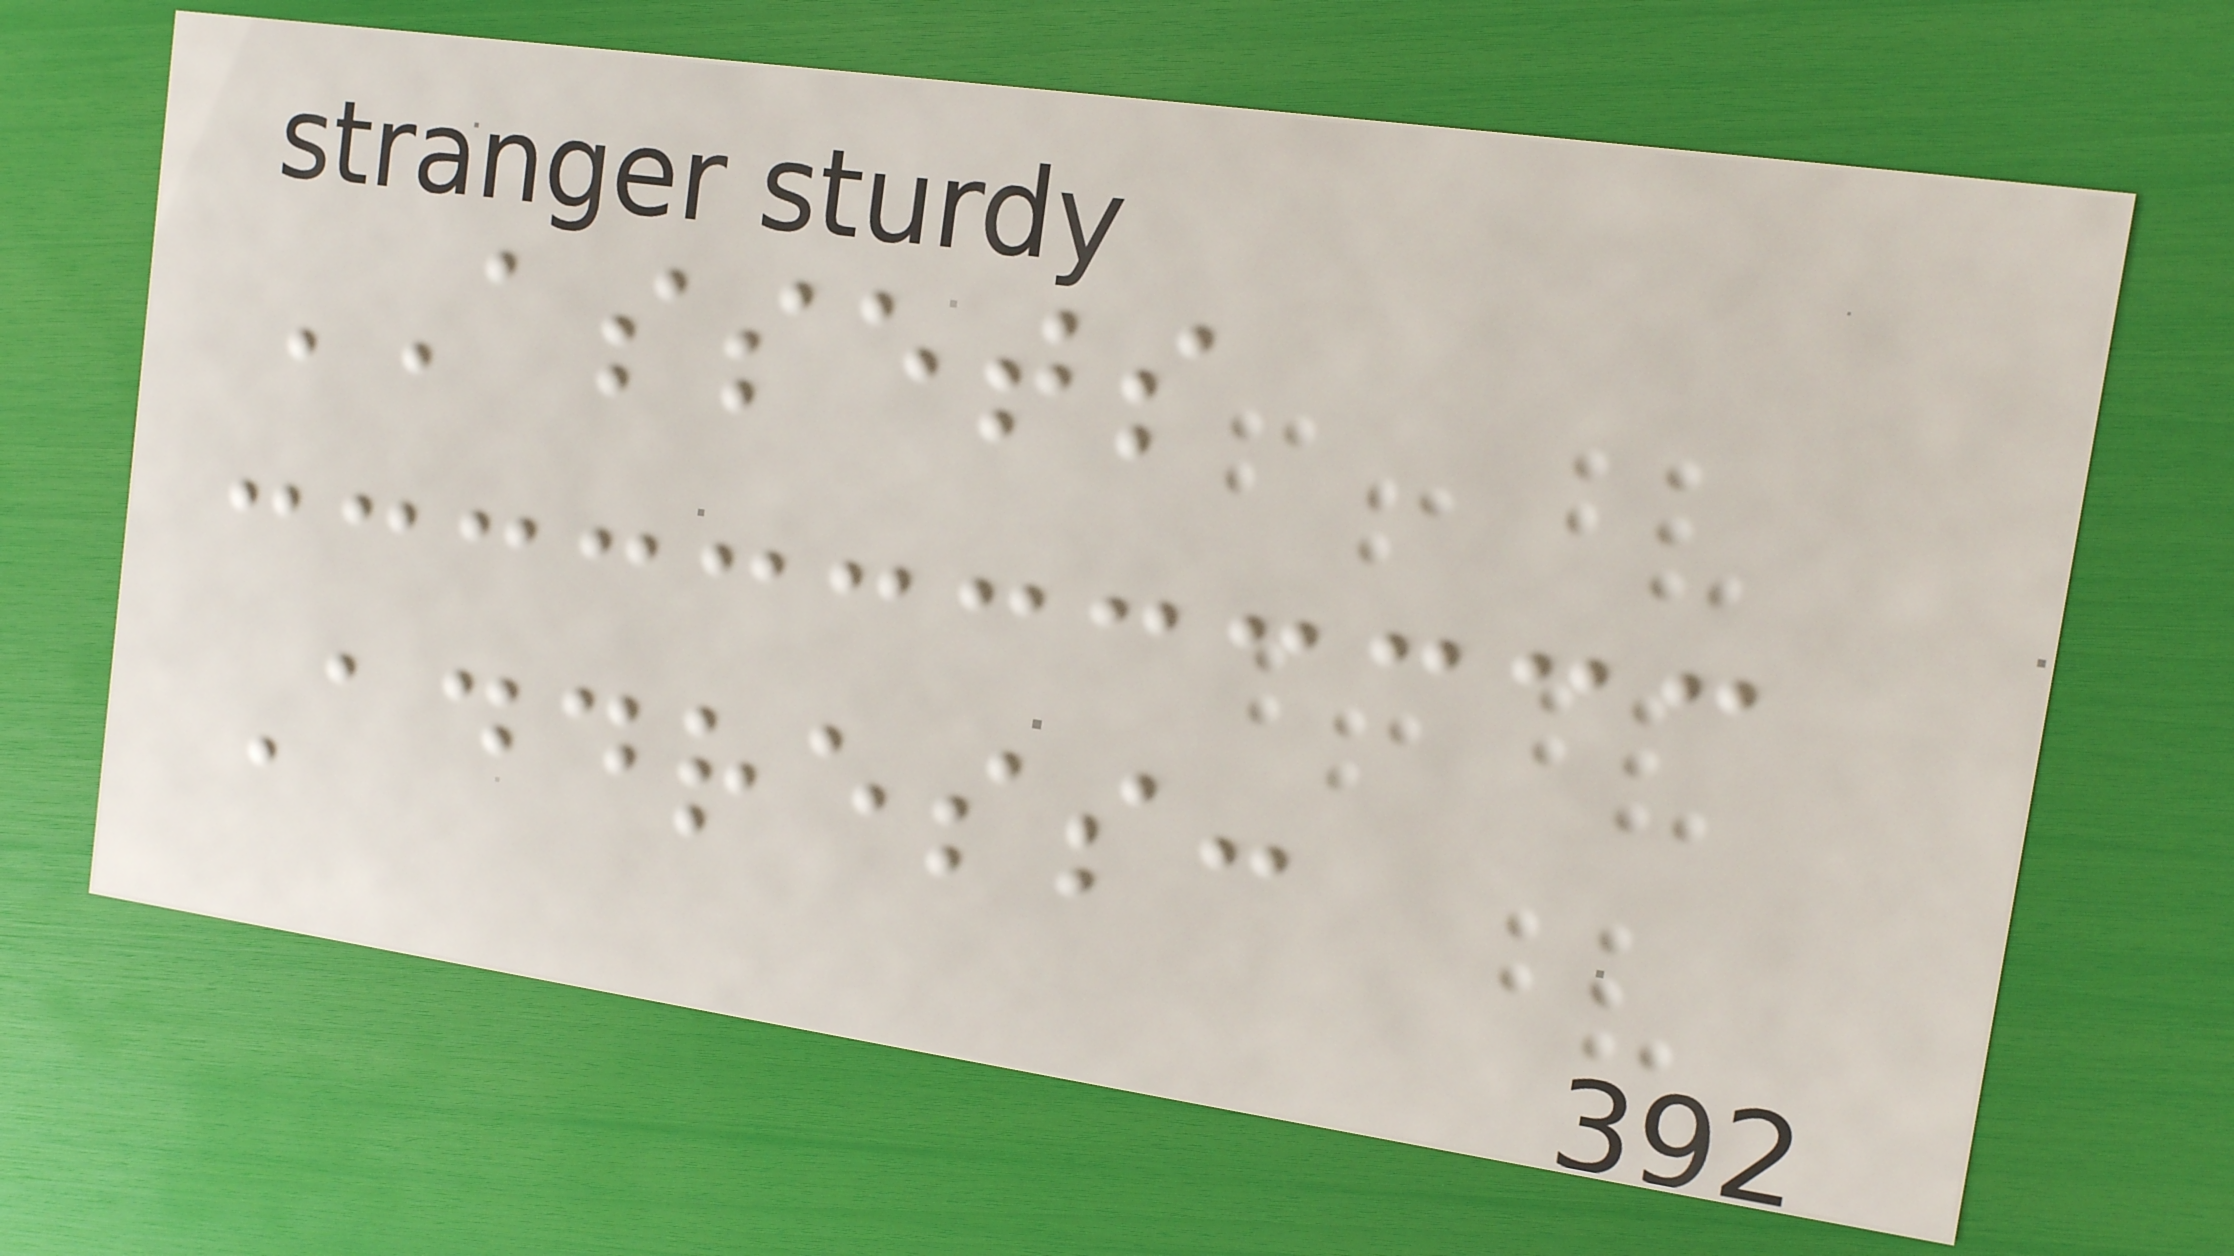ASSETS
Address:
